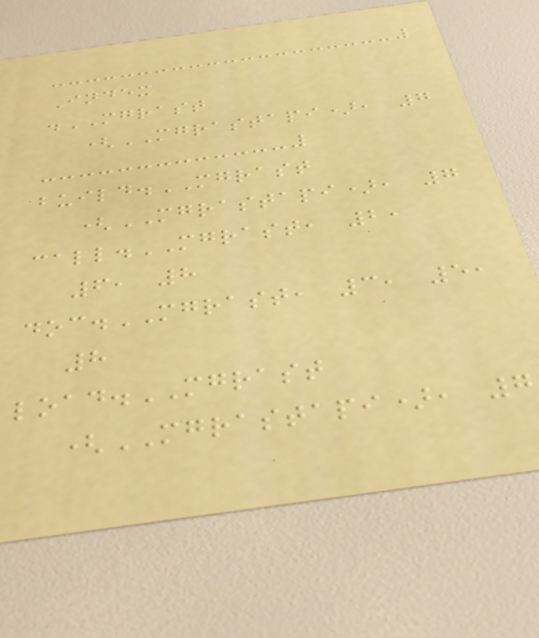Index
.MGRAST
(MGRASTAPI), 7
build.MGRAST
(MGRASTAPI), 7
call.MGRAST, 2,
6, 8
doc.MGRAST, 3, 5,
8
load.MGRAST
(MGRASTAPI), 7
